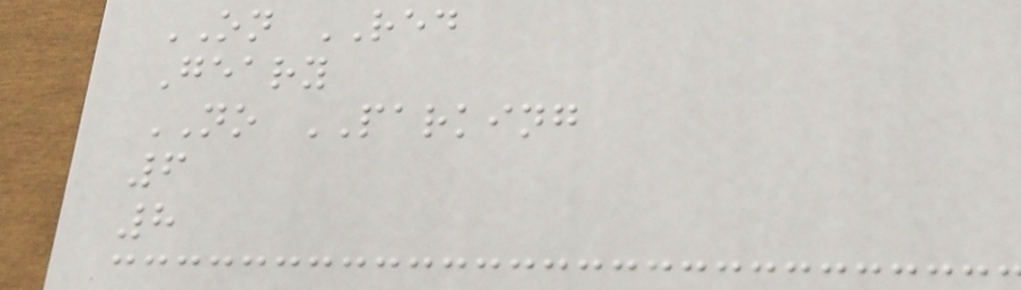ON RED
Geary
NO PARKING
6
8
